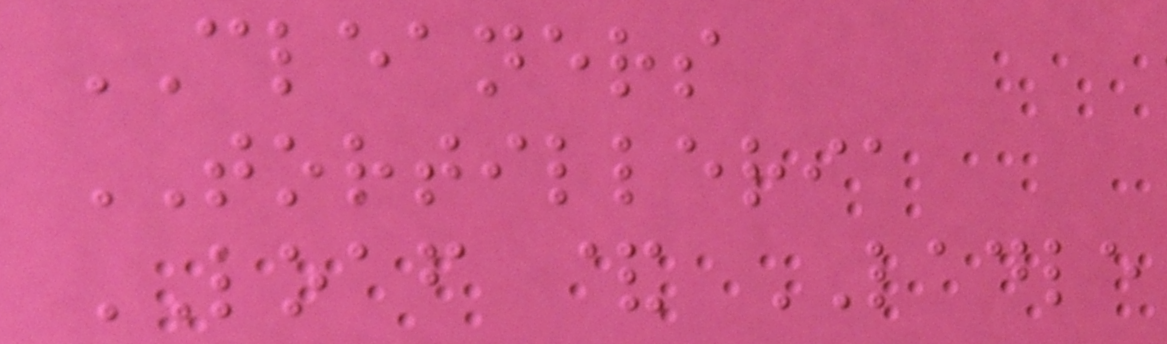CLEANERS
TORTILLERIA
LOAF & LADLE
